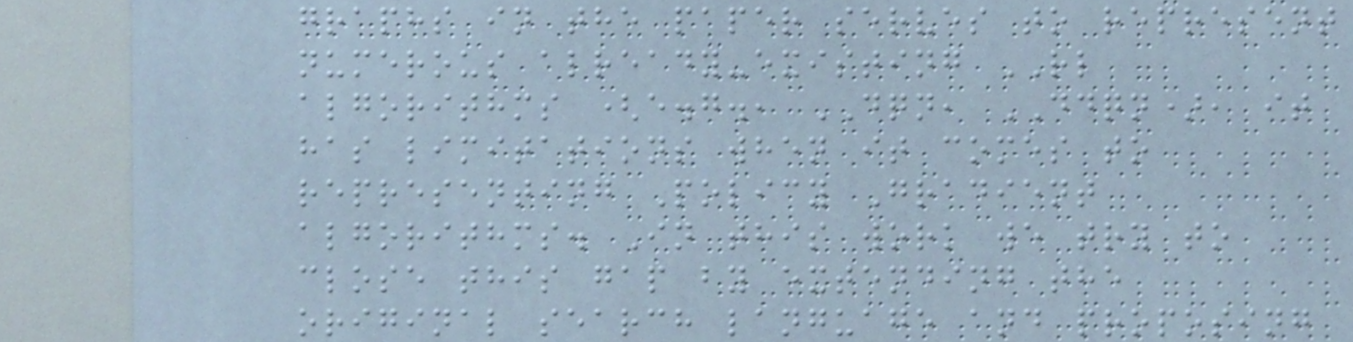graphs in the paper serves to represent
numerous already-existing RL
algorithms (e.g., DQN, DDQN), it
has limitations when it comes to
representing Policy Gradient
algorithms. In this work we try to
close this gap by extending the
original search language and proposing
